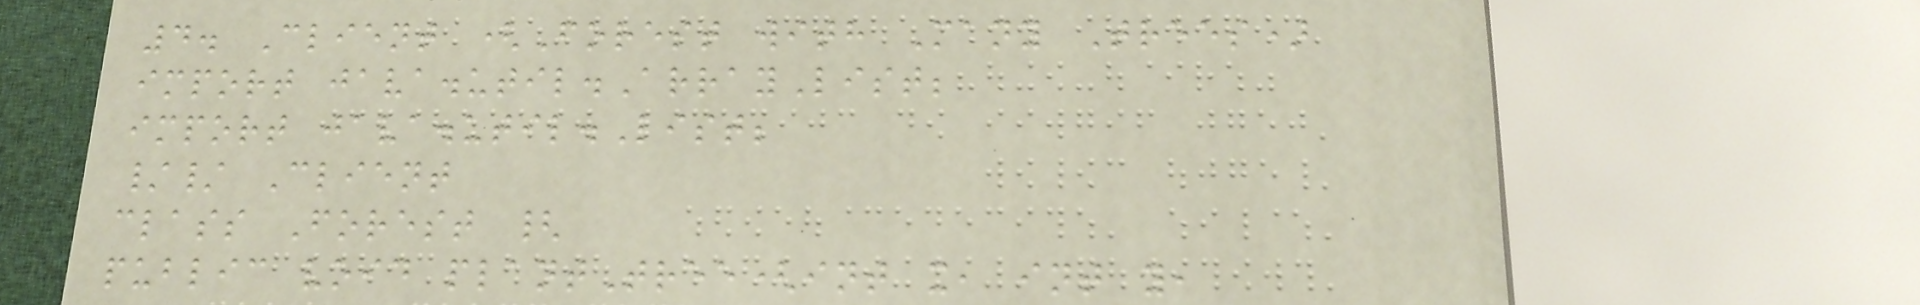4. Client (Forest with Many Trees)
import java.util.ArrayList;
import java.util.List;
// Client
class Forest {
public void plantTree(int x, int y,
